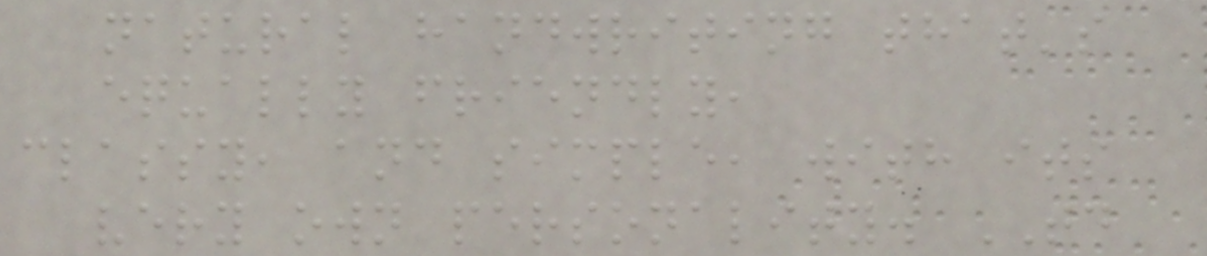natural handwriting that's
equally friendly,
classy, and simple, with its
very own personality. TD
